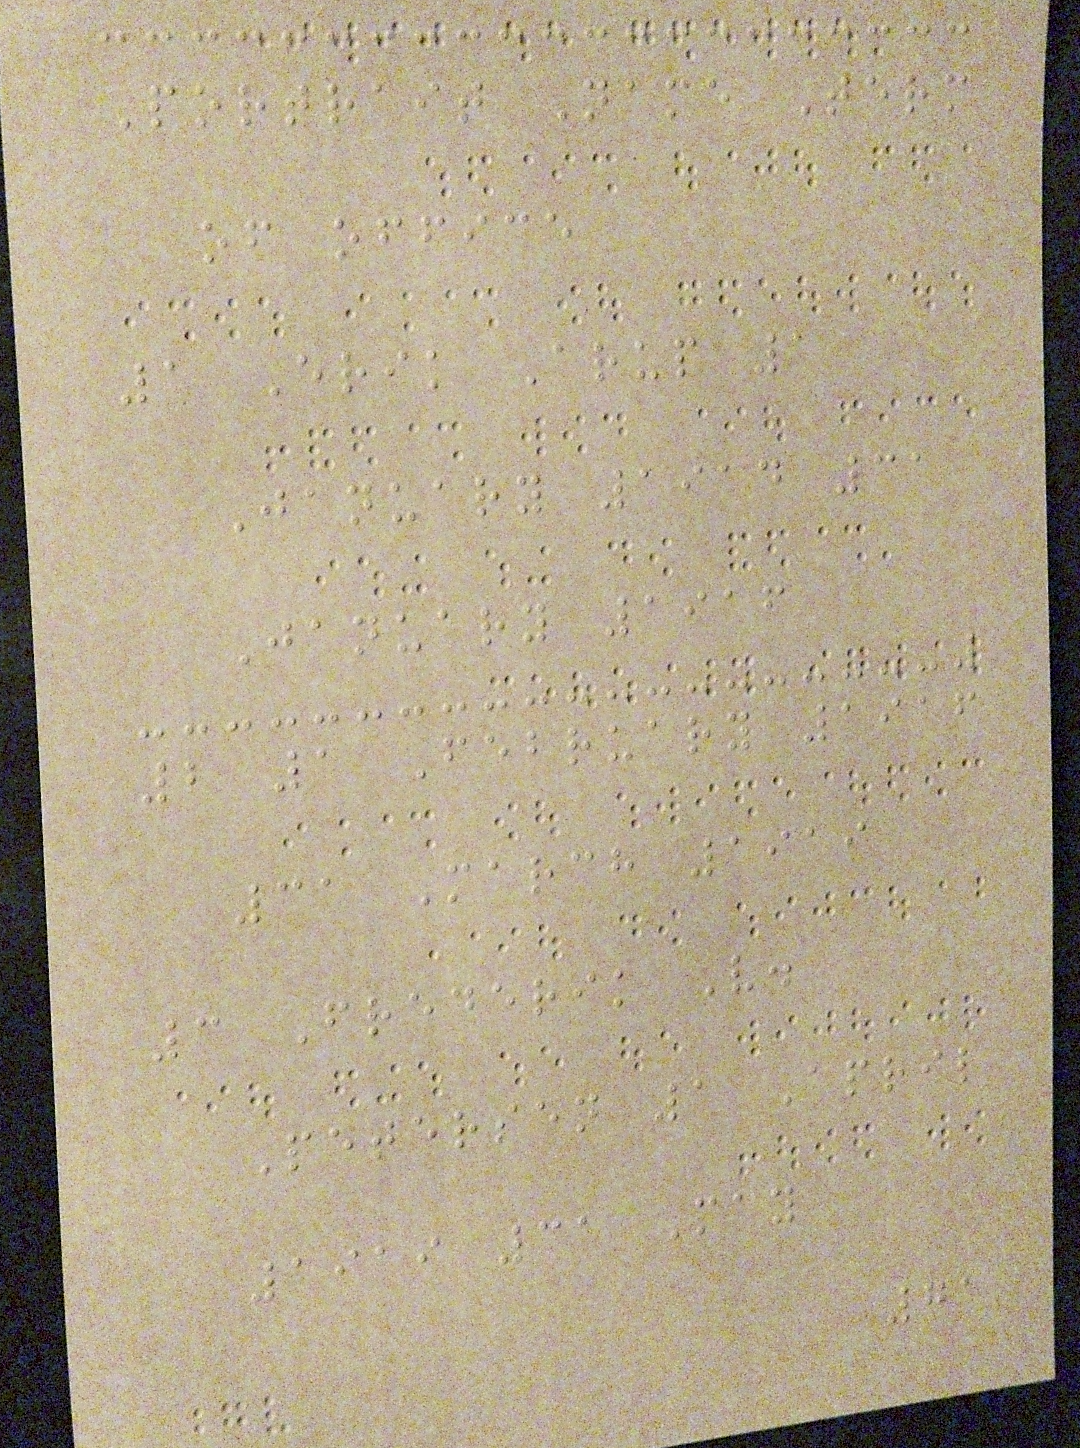Portrait Name Term
of office
1 Erik Arup 1
January 1914 31
January 1916
2 1 February 1916
31 March 1919
3 Frederik V.
Petersen 1 April
1919 31 May
71
